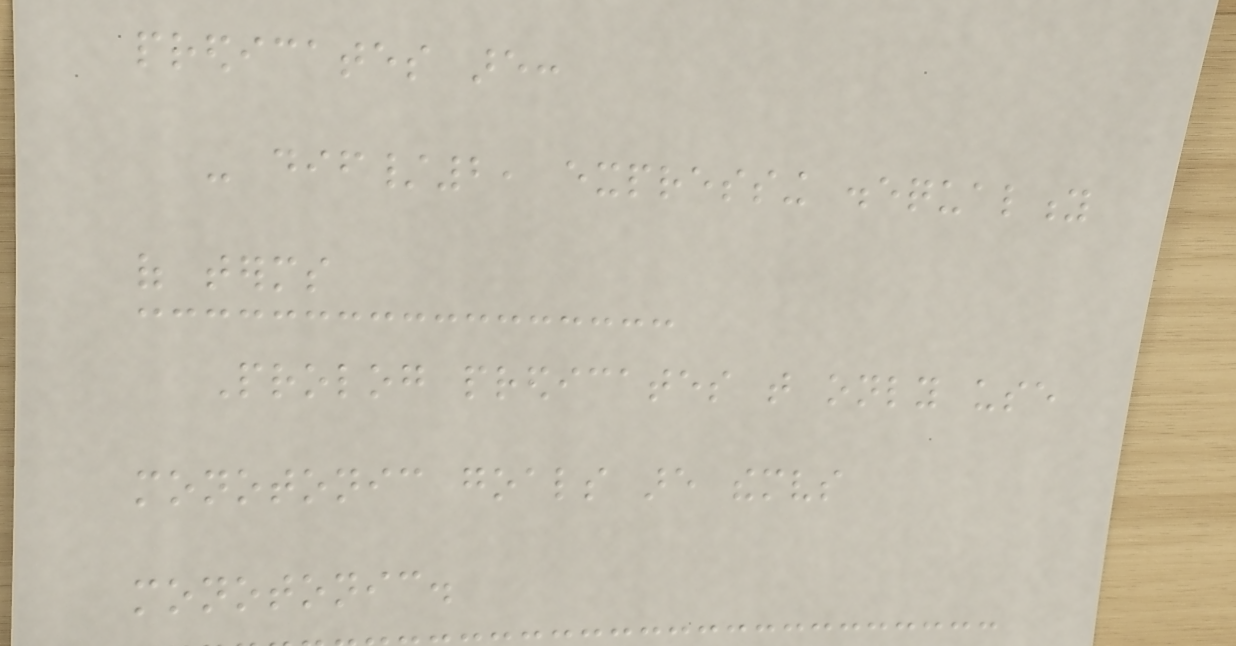predicates are:
- dif/2, expressing disequality
of terms
Prolog predicates that only use
monotonic goals are themselves
monotonic.
